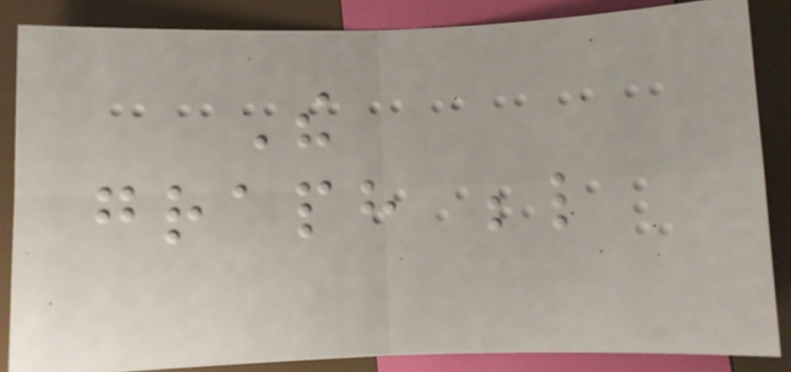The
graph below
